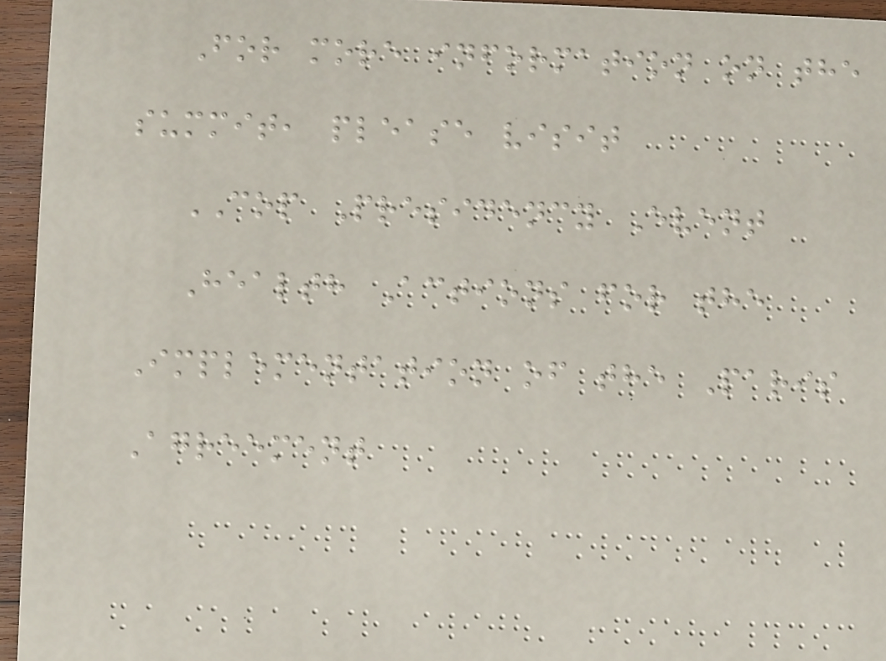For more information on the
summit, please visit
COP Presidency Event
Health Actions for the
Implementation of the Paris
Agreement
